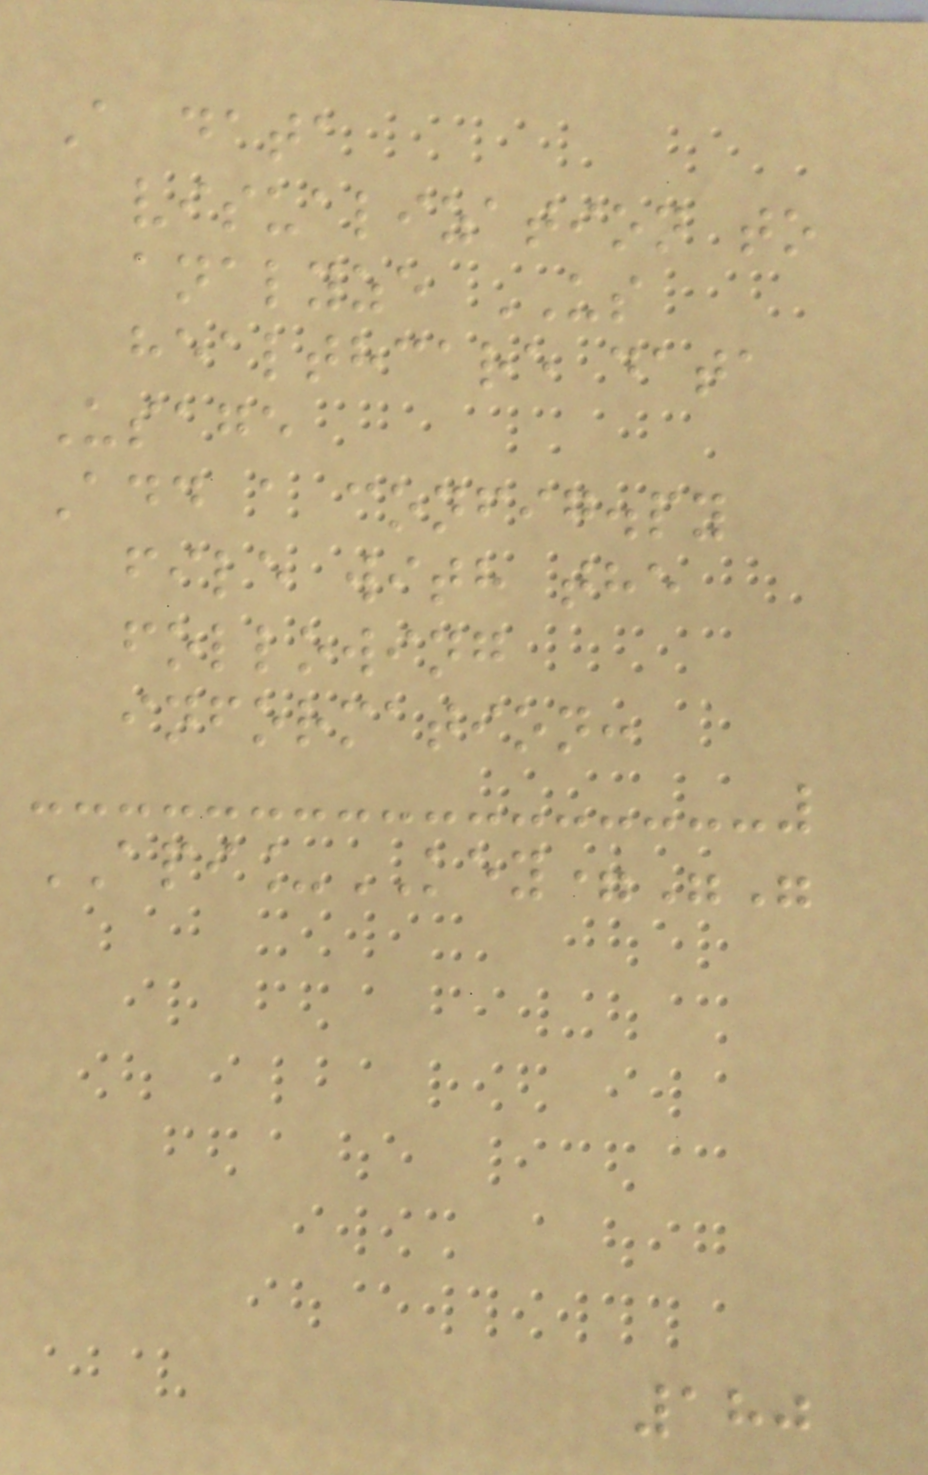A data
visualization to
analyze US
healthcare data
Usage
Add a config.py
file with the
following
information:
API_KEY=""
180
